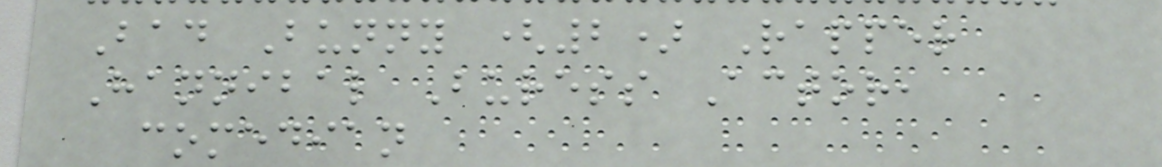Bad Bunny (2) Rapper
Hannibal Buress Actor,
comedian
